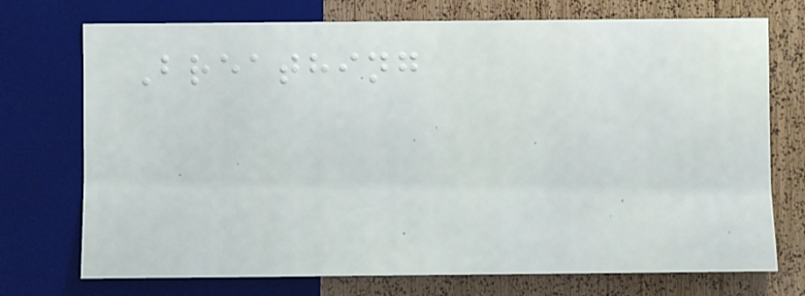Breathing
